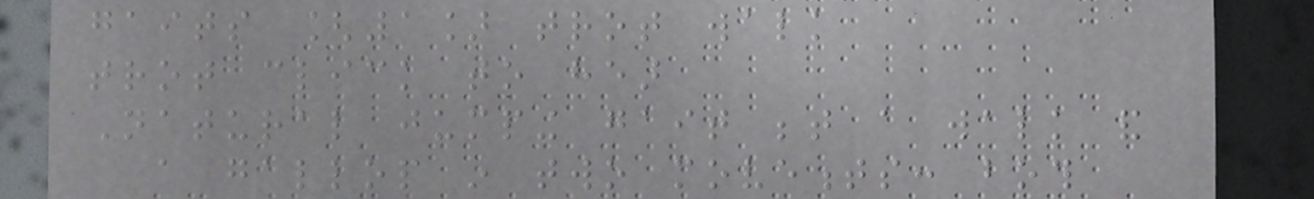gaits [1] trot walk
trot click to hear
Natural jumping gait between a walk and
a gallop in two movements: both
